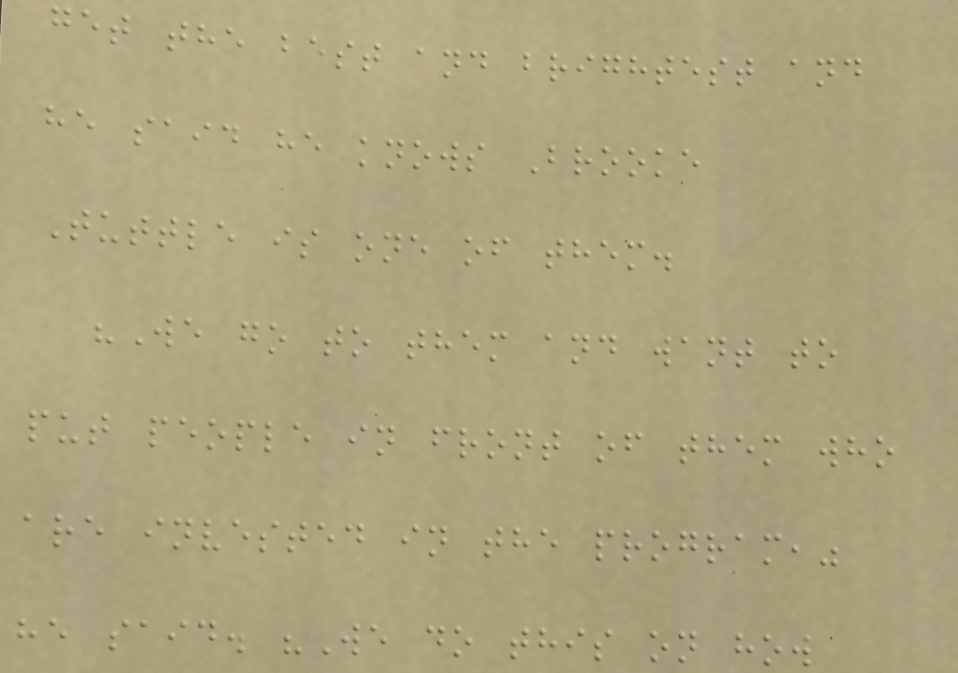get the best and brightest and
he said he knows Brooke
Tuttle is one of them.
"We go to them and want to
put people in front of them who
are invested in the program,"
he said. "We do this on how
